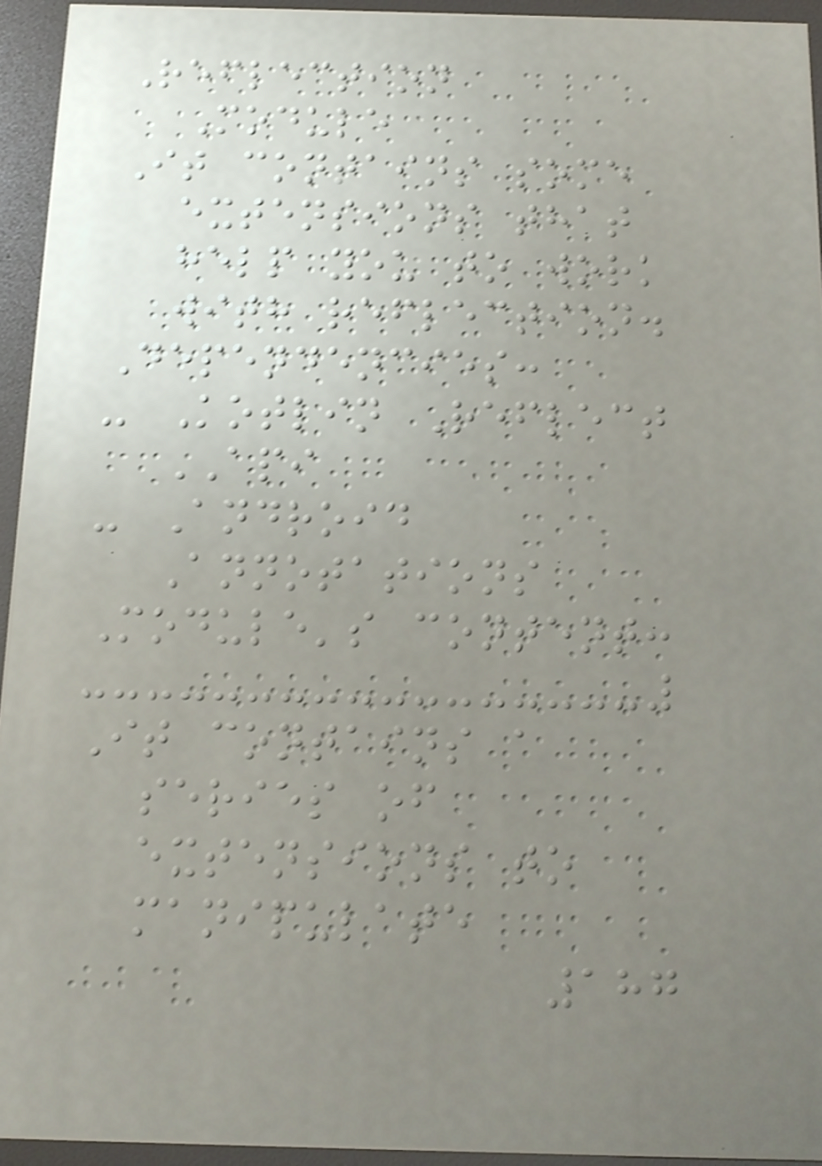Reflection
Module
It contains some
extensions that
help you to work
with reflection.
Dependencies:
- Kotlin Reflect
API
- Android
Annotations
Module's content:
It contains a
series of
extensions to
manipulate
187
